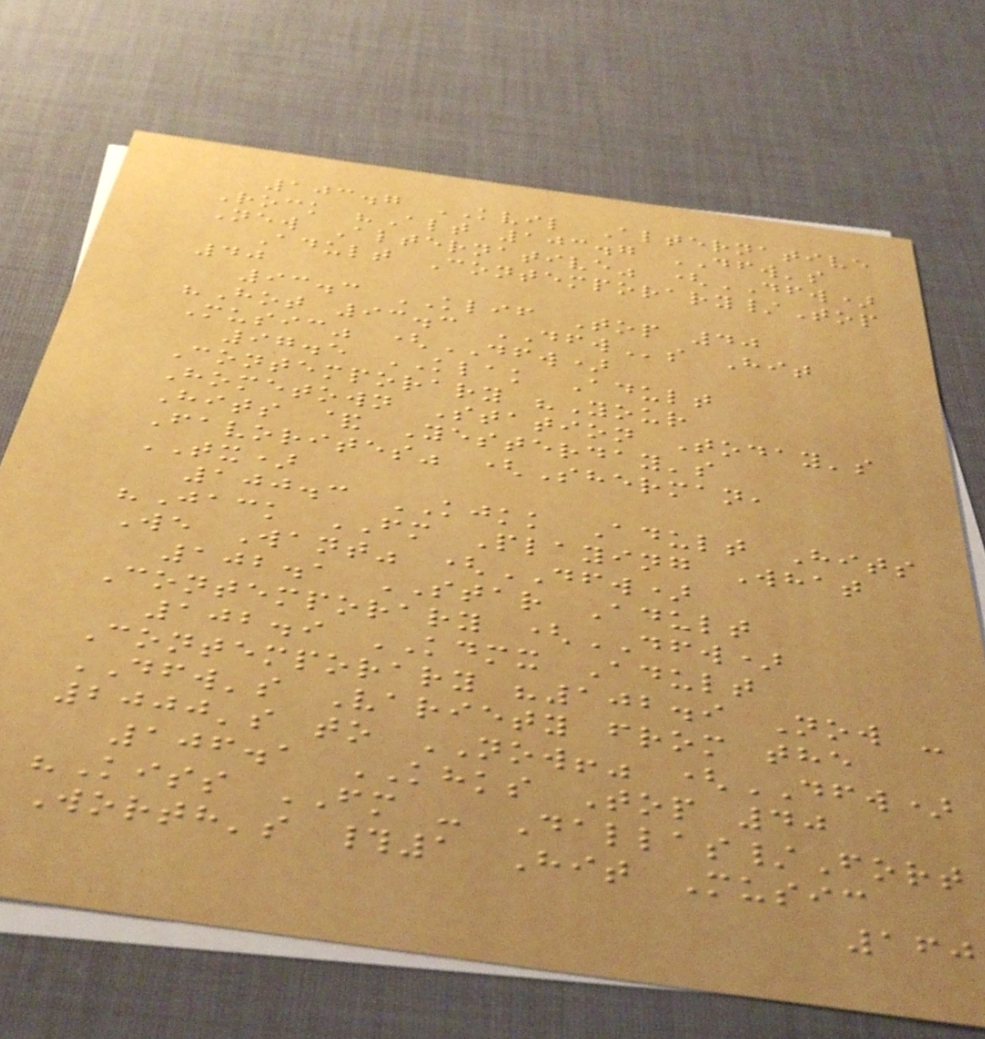103.7 KVIL Alternative
Rock "Alt 103.7 DFW's
New Alternative" (DFW)
Adult Contemporary/Top
40
93.3 KLIF Top 40
"Hot 93.3 DFWs Hit
Music" (DFW)
97.5 KLAK Adult
Contemporary "Your
Hometown Station Today's
Hits & Yesterday's
Favorites" (Sherman,
TX)
100.3 KJKK Adult Hits
"Jack FM Playing What
We Want" (DFW)
102.1 STAR Adult
Contemporary (DFW)
102.9 KDMX Adult
Contemporary "102.9 Now -
DFW's Variety from the
2000's to NOW!" (DFW)
106.1 KHKS Top 40
"Kiss FM - Dallas/Fort
Worth's #1 Hit Music
160
